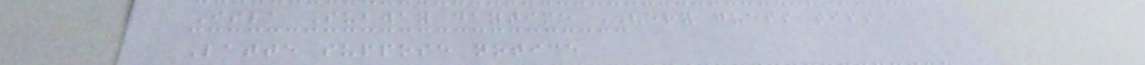Isla Subway daytime VERY guess tips
Latte suppose notice
